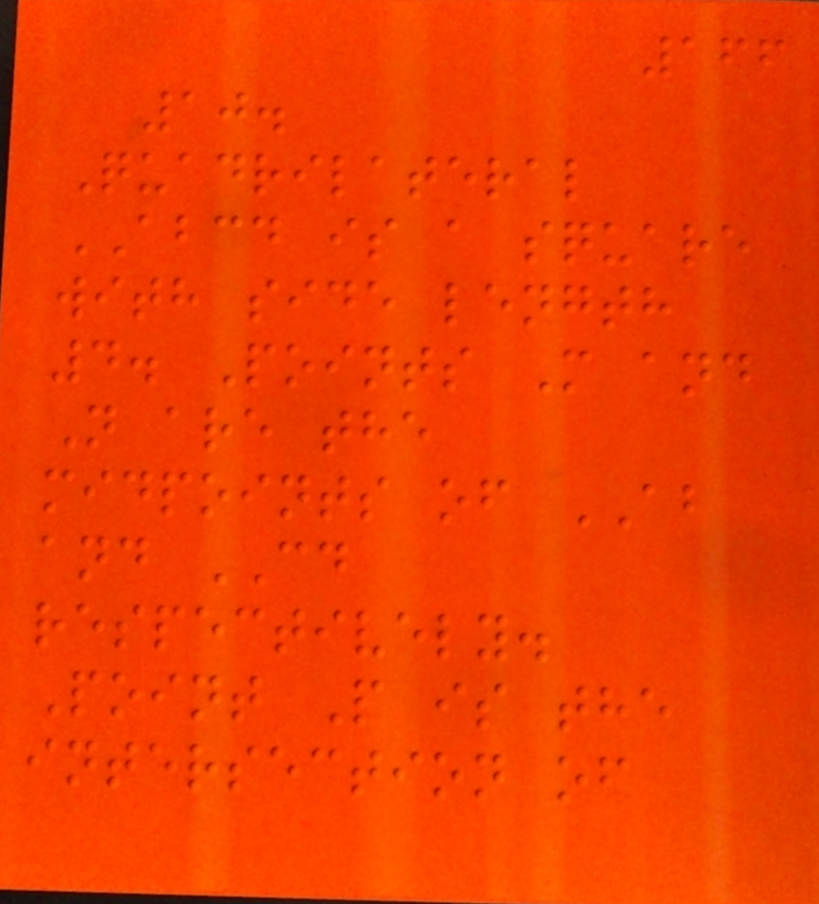166
10.
Quadrilateral
ABCD is a square
with side length
4. Points M and
N are the
midpoints of AB
and CD
respectively.
Point P is the
intersection of
